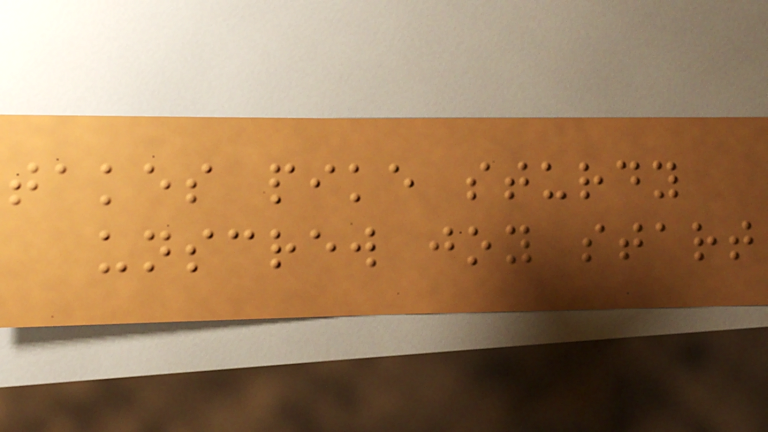takes pike sturdy
unscrew joy start
